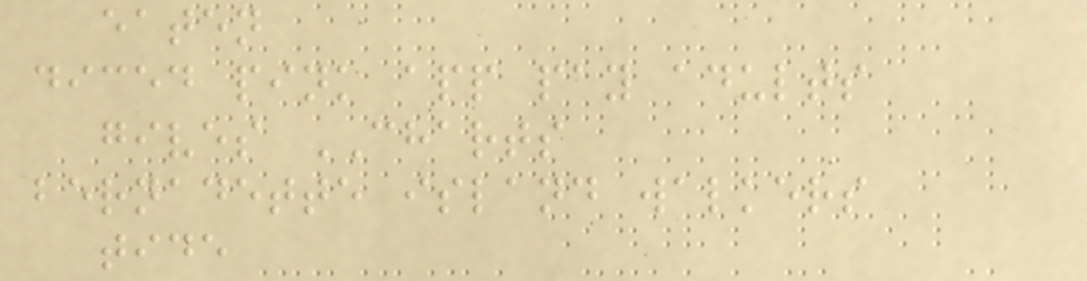eaten
diced pink app pay adults
gives CHARTS
bernadette island walkers
tide
